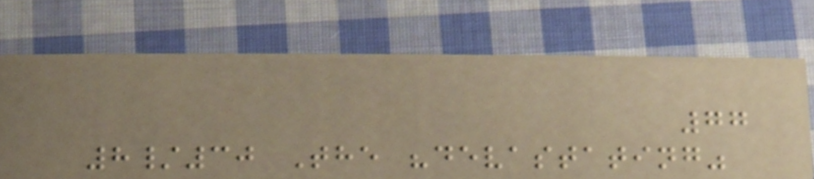77
8/30 The "devastating"
